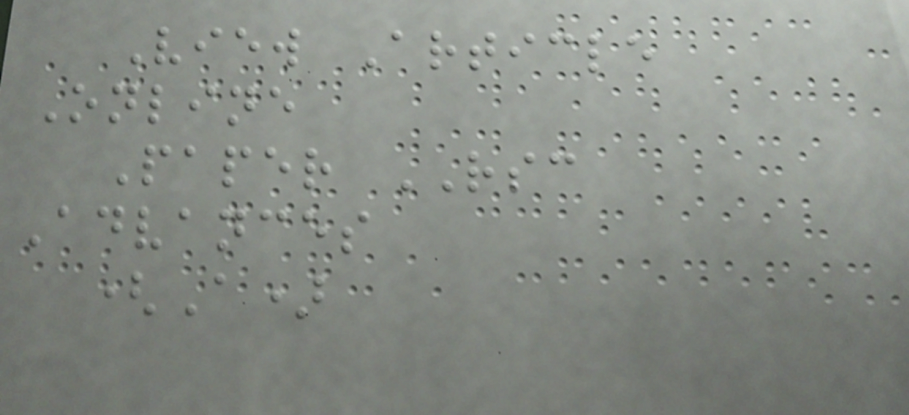View Article
Online
Paper RSC
Advances
(A)
